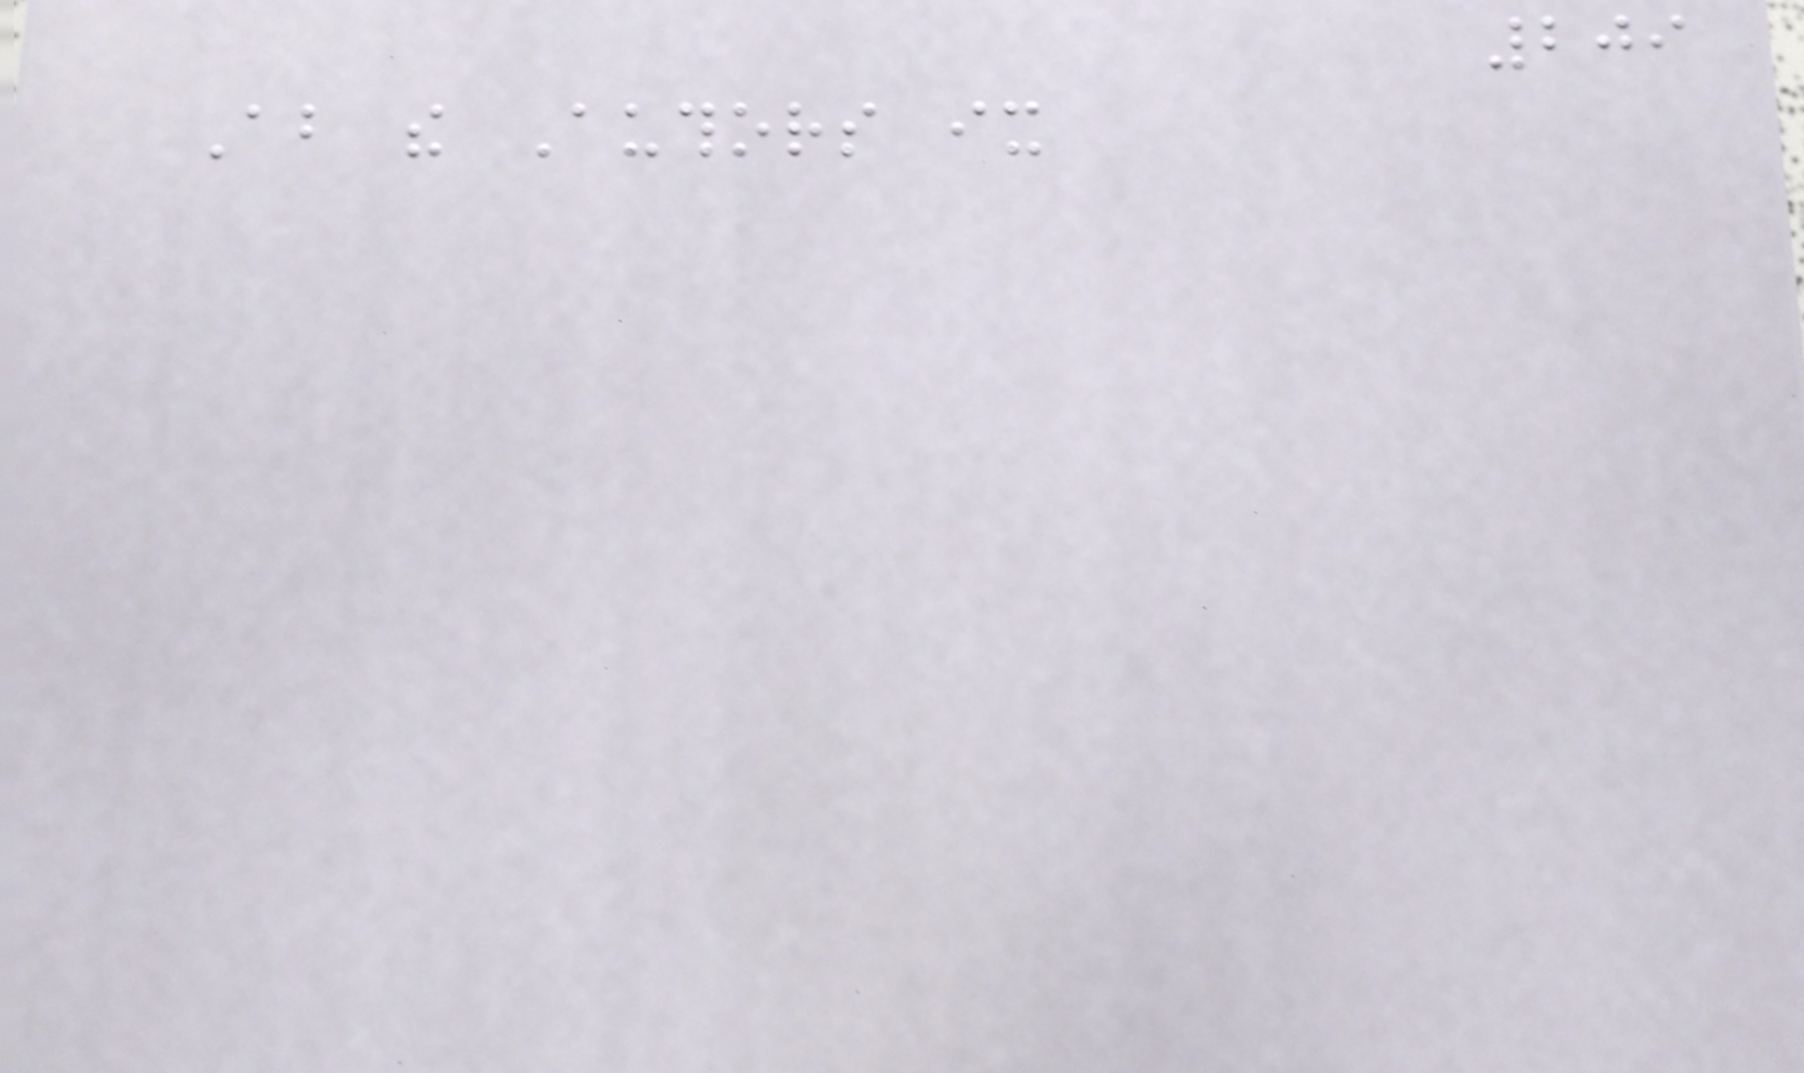209
About the Authors ix
